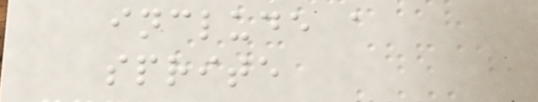include a
sprite
